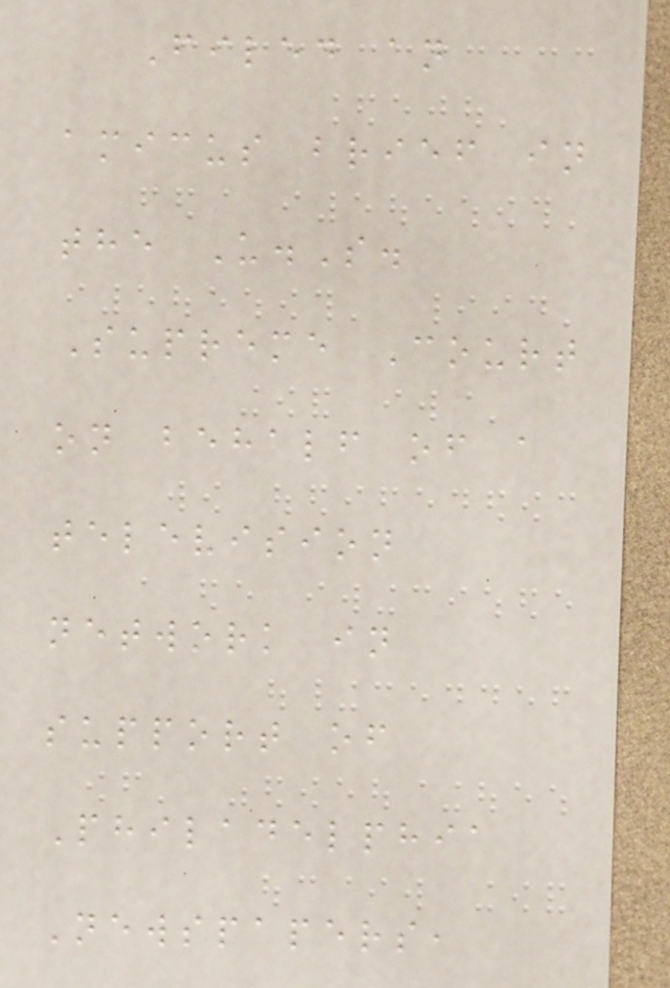Filed an
amicus brief in
the U.S.
Supreme Court
on behalf of a
television
network in
support of
Philadelphia
Newspapers,
